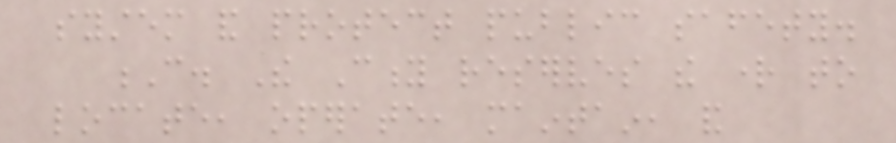system and protect public safety.
C. The City reserves the right to
locate, operate, maintain, and
